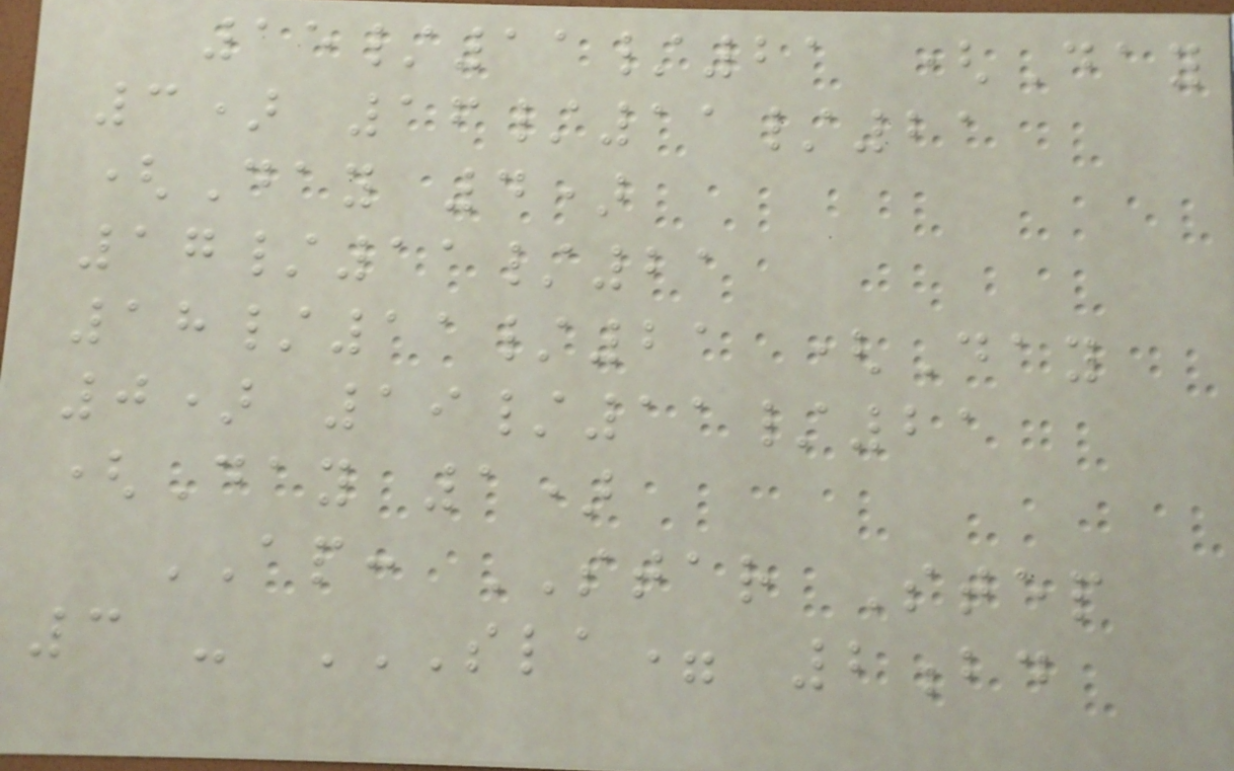15/11/21 (Day
3) 16/11/21
(Day 4)
17/11/21
18/11/21 (Day
0) 19/11/21
(Day 1)
AP: STAR Step
3 - SLA= 2BD
